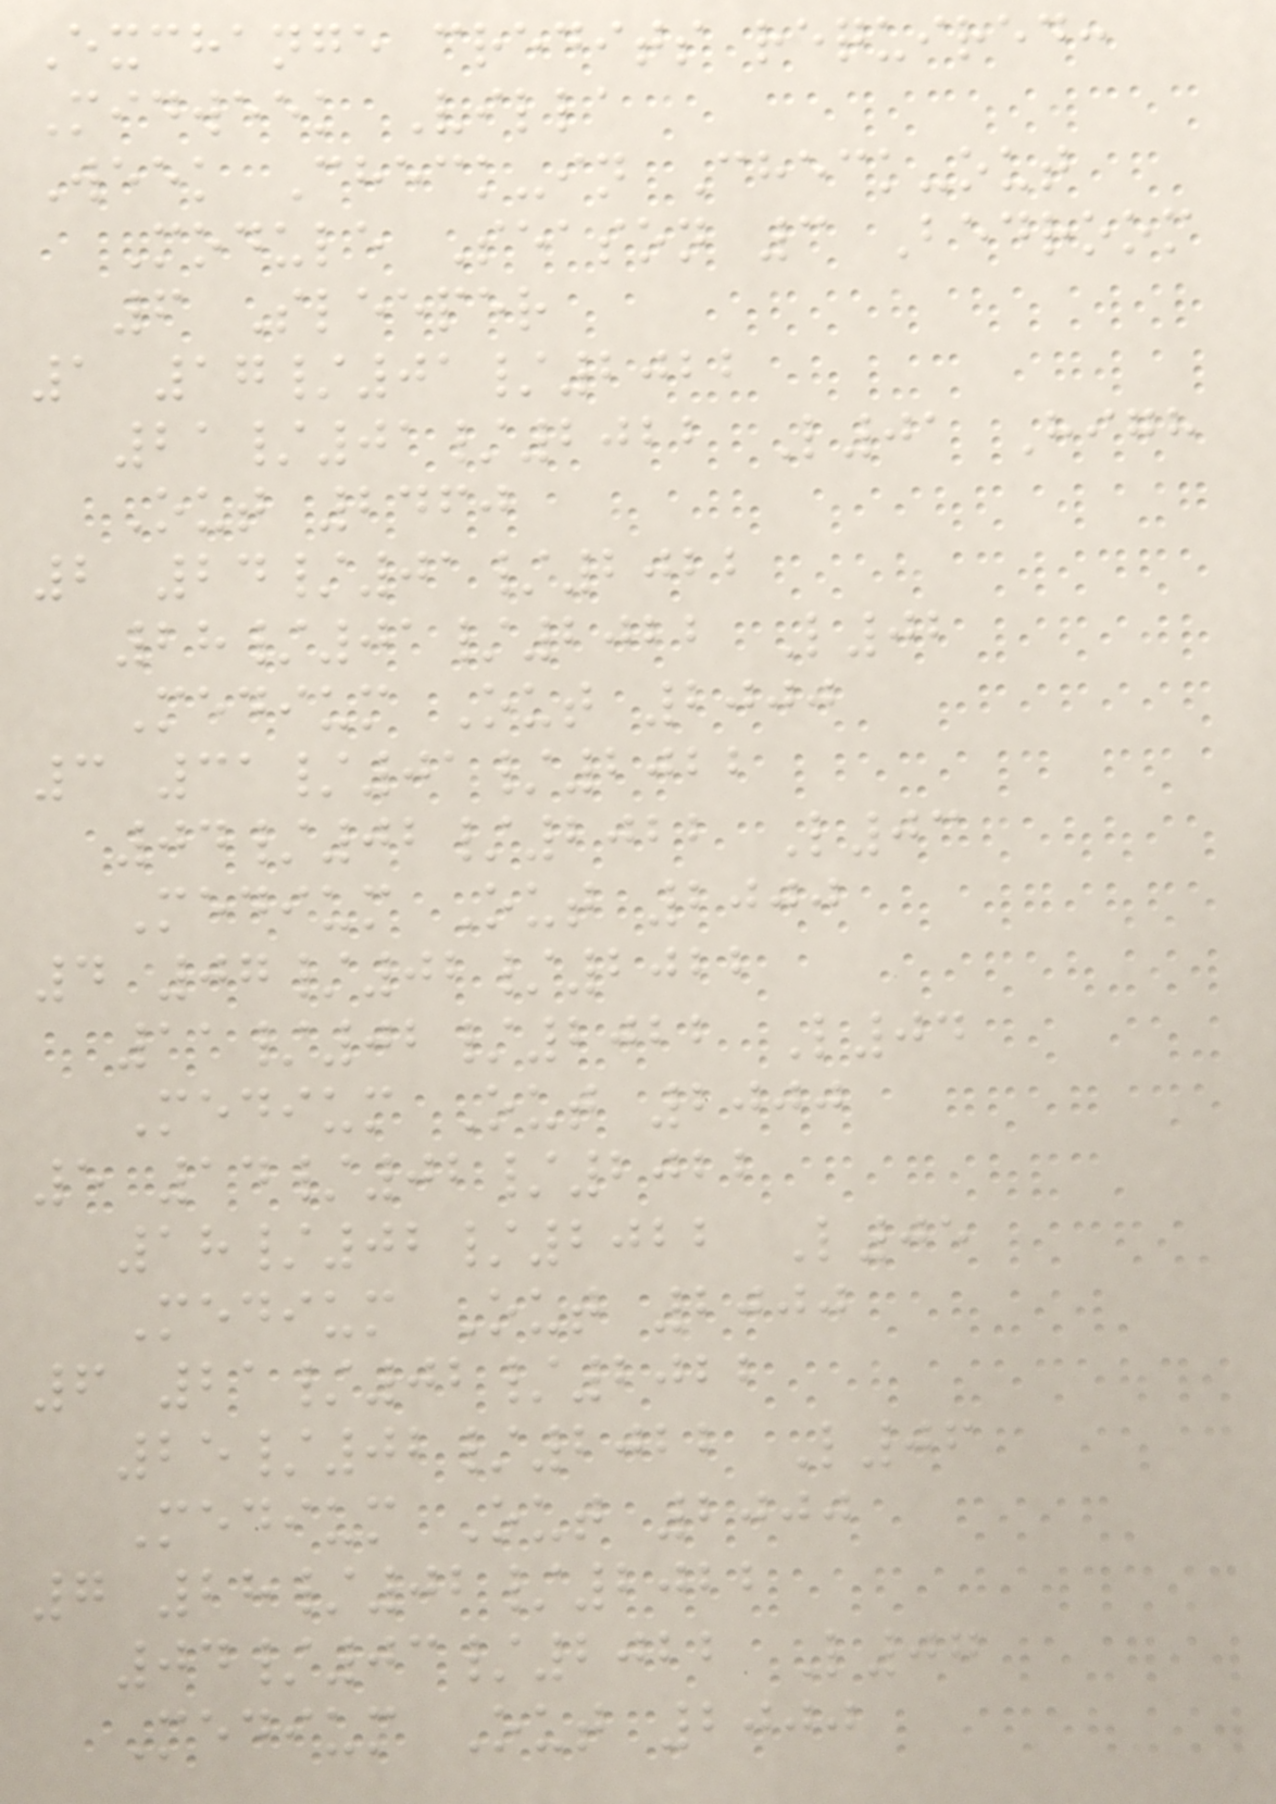Exchange credits required:
Midweek Villa
Week Check-in Check-out
Module Season 3 Bedroom
6 Sleeper
1 17/01/2022
21/01/2022 L01 High
Out 2460
2 24/01/2022
28/01/2022 L02
Medium Out 2000
3 31/01/2022
04/02/2022 L03
Medium Out 2000
4 07/02/2022
11/02/2022 L04
Medium Out 2000
5 14/02/2022
18/02/2022 L05
Medium Out 2000
6 21/02/2022
25/02/2022 L06
Medium Out 2000
7 28/02/2022
04/03/2022 L07
Medium Out 2000
